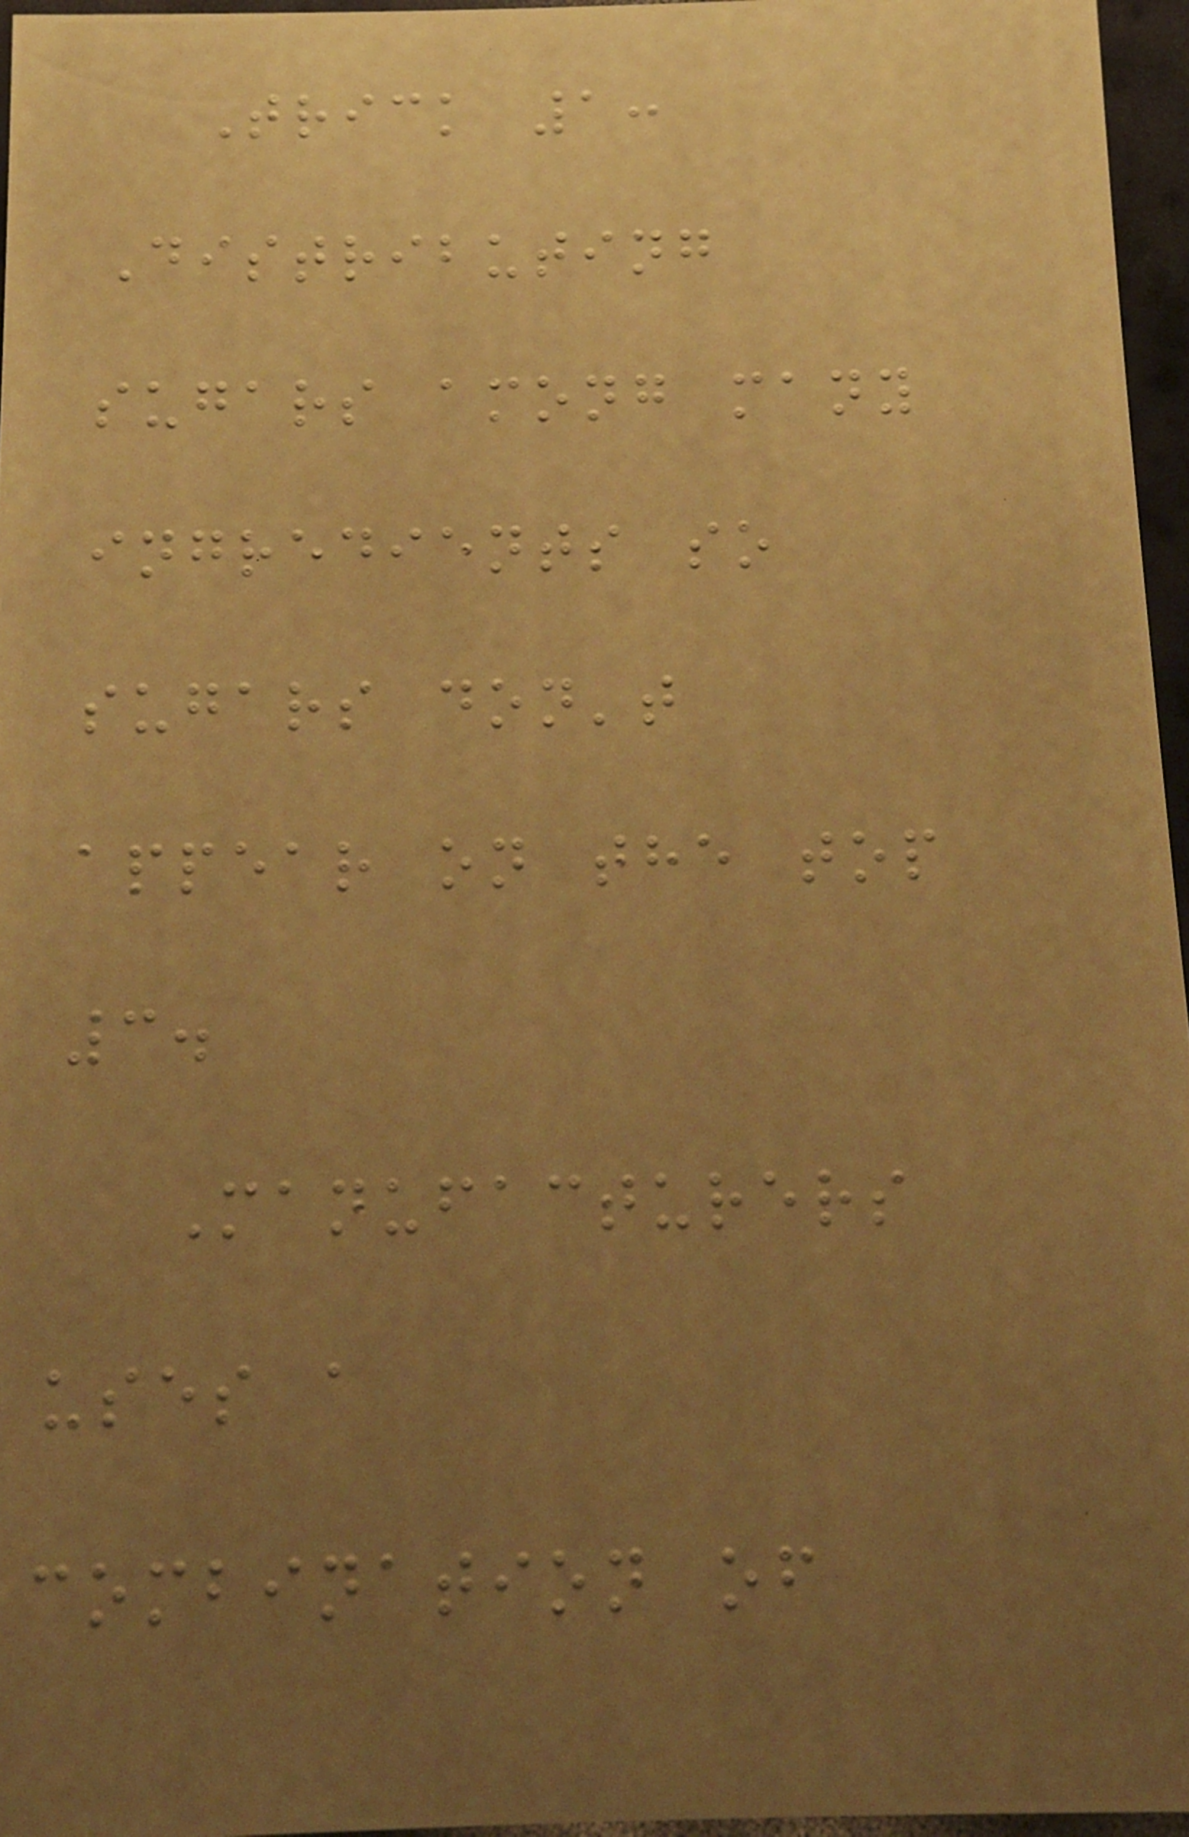Trick 1:
Distributing
sugars among many
ingredients so
sugars don't
appear on the top
3.
Manufacturers
uses a
combination of
